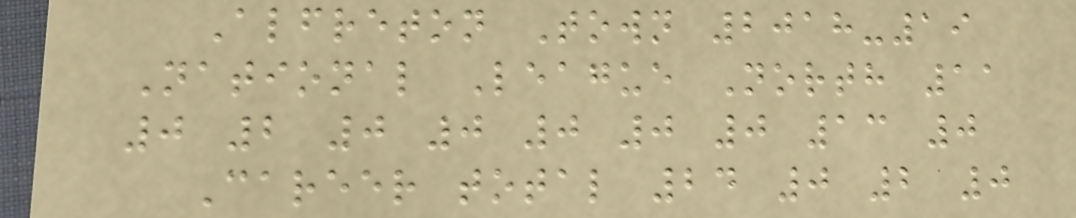Alfreton Town 2018-19
National League North 11
0 2 0 0 0 0 0 13 0
Career total 24 0 2 0
